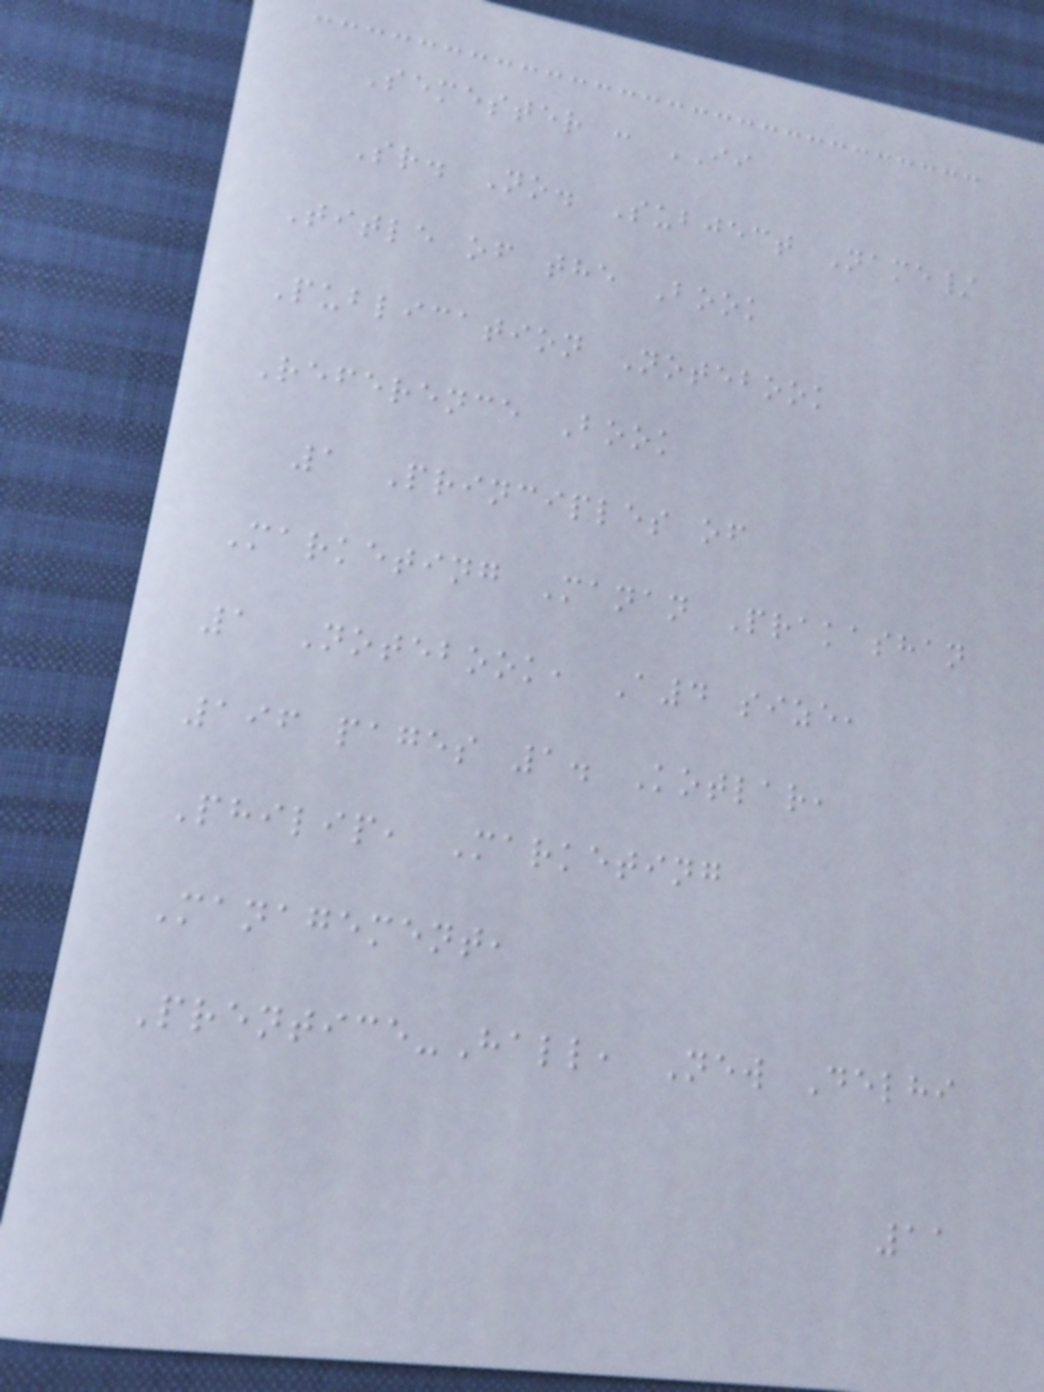Semester : II
Sr. No. Subject Name/
Title of the Book
Publication Notebook
Reference Book
1 Principles of
Marketing Manan Prakashan
1 Notebook, A4 size,
196 pages 1. Kotlar,
Philip, Marketing
Management,
Prentice-Hall, New Delhi
11
